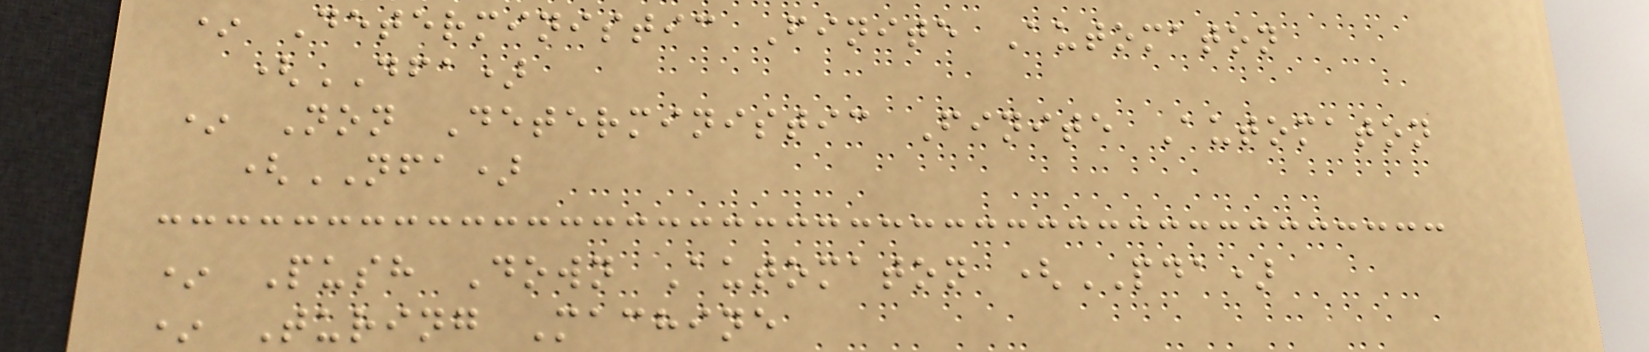* Deterministic Finite Automaton
(DFA)
* Non Deterministic Finite Automaton
(NFA)
* Push Down Automaton (PDA)
* Turing Machine
